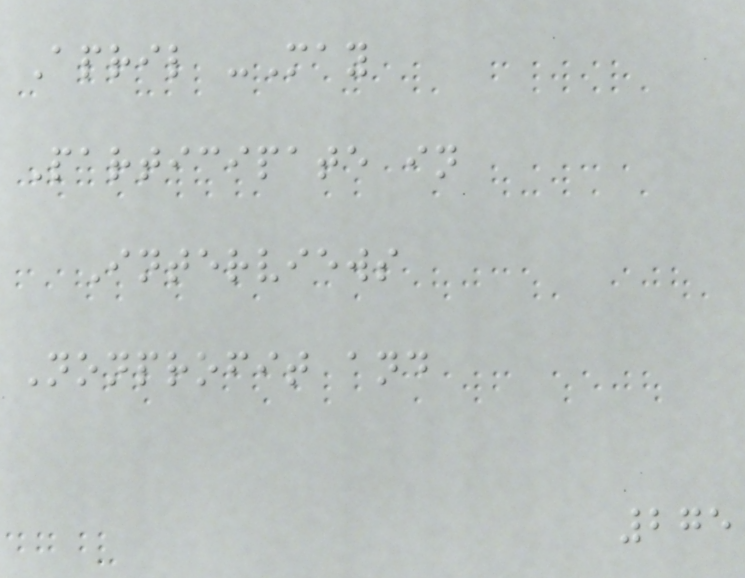April -May
Participate in
Interviews
Nonprofit and
275
